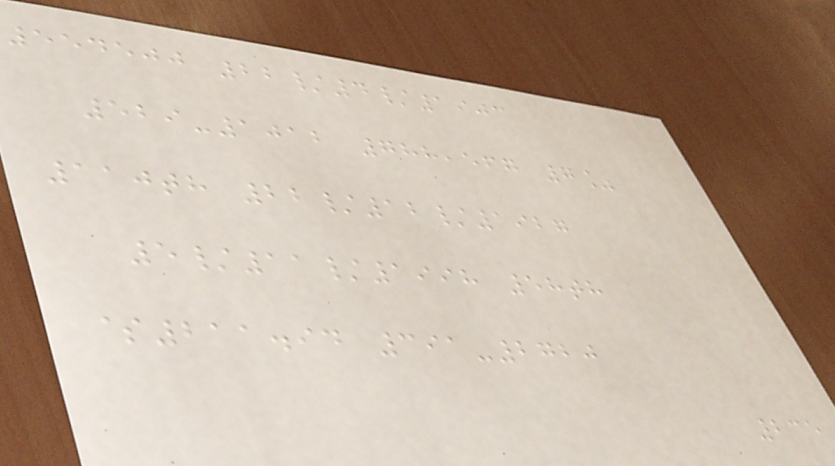554500 22/4/1903
529-1012 788,567 7%
110th 22/12/1927
5/11/1998 58th
$211.94 391-2720
235
